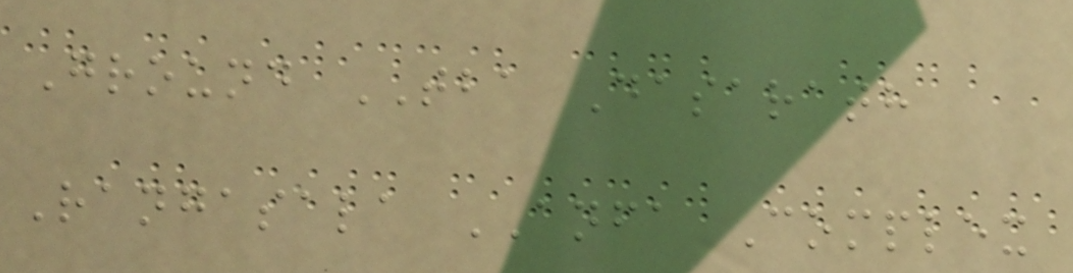Ground TBA Dasarath
Rangasala ANFA Complex
